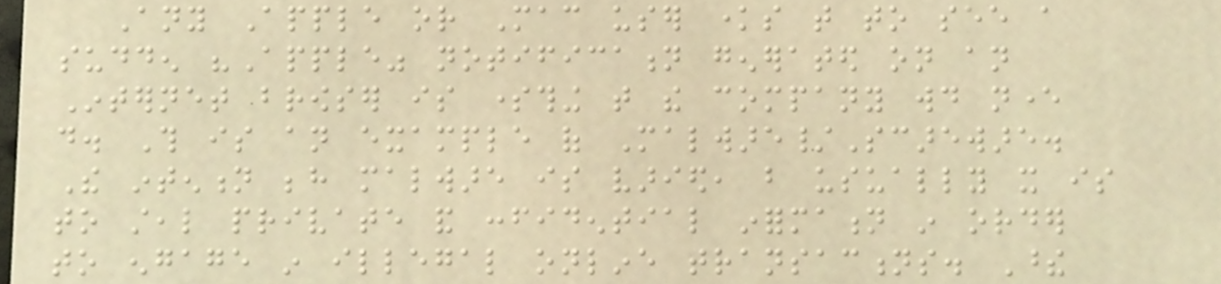Any Apple or Mac user knows that to see a
sudden "Apple" notification generated on an
Internet browser is something that the company would never
do. This is an example of Malware/Scareware.
The intention behind malware is varied, but usually it is
to steal private and confidential information in order
to engage in illegal online transactions. These
